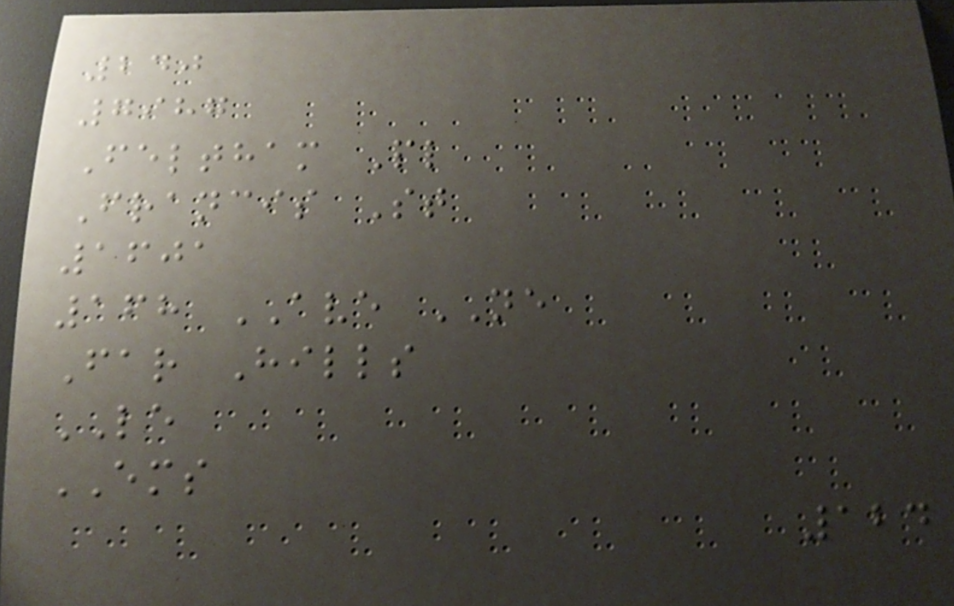240
7987
Feltham Pl
Francis St
1601
168 AVE NE
Far Hills
LE
EMS
124
